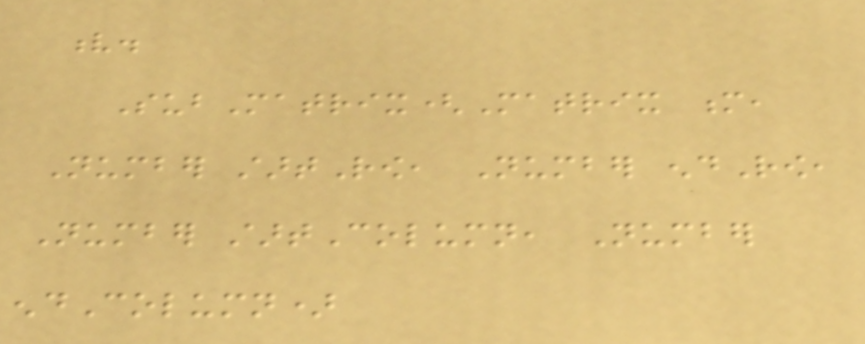v.
SubMatrix(Matrix m,
Number startRow, Number endRow,
Number startColumn, Number
endColumn)
